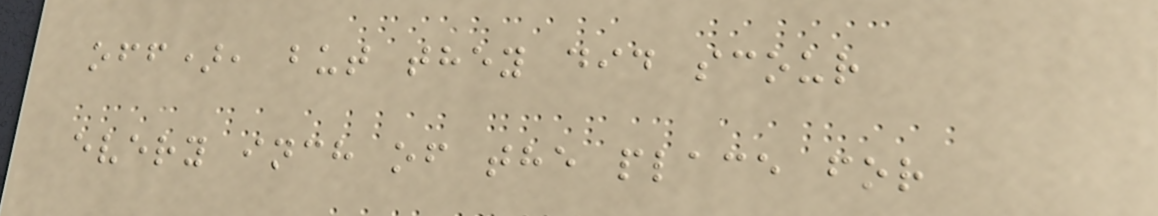off), but they did scour
every inch of the place for
